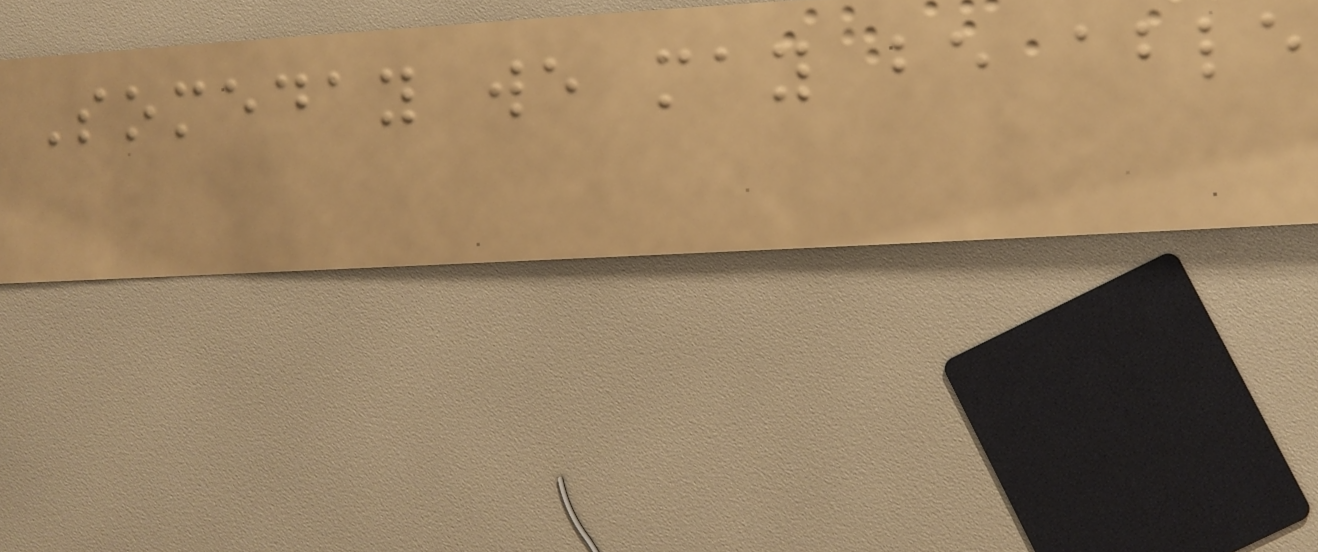Someday we may be able
